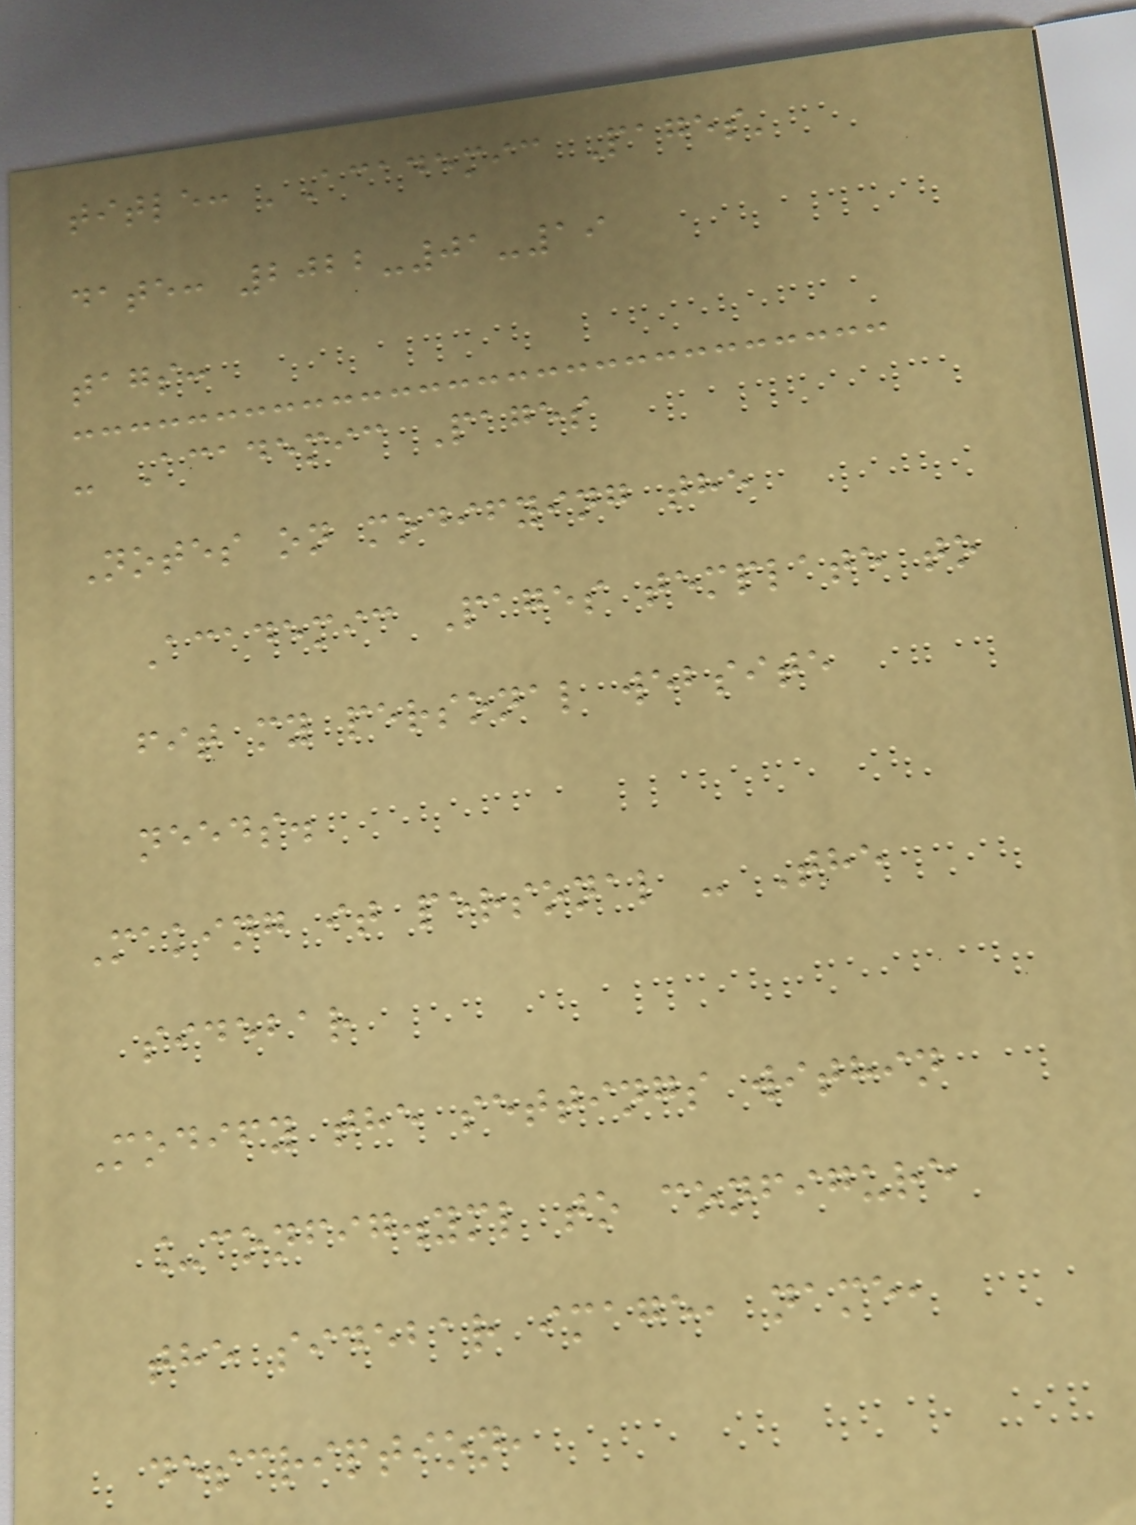title: 'Academic Pages'
date: 2022-01-19
tags:
- Academic Pages
Notes on modifying the
Academic Pages template to
fit my personal website
needs.
Making it personal - The
sidebar
Modify the settings within
_config.yml to configure
the sidebar image, name,
description,
